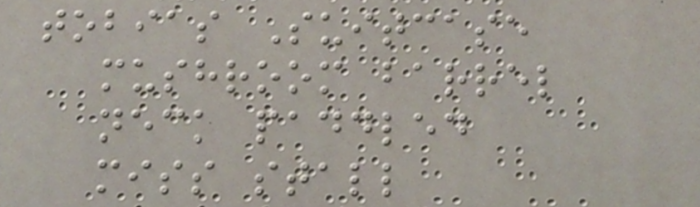tobias Suitcase
mushroom barrel
neck paddled
miss stall
